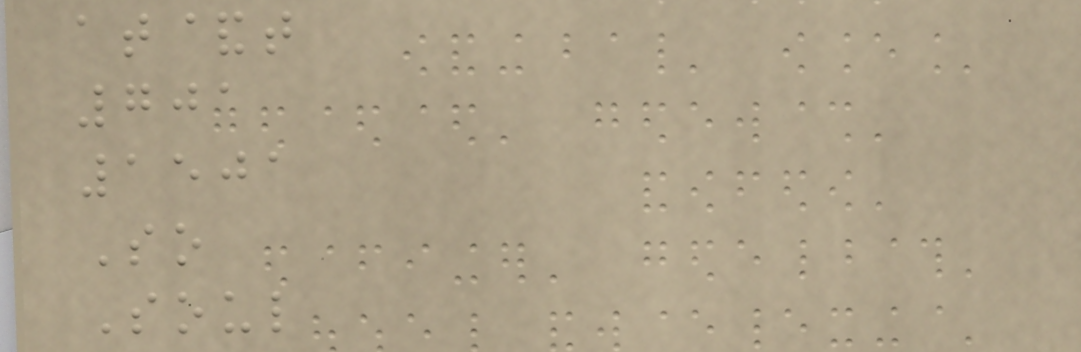at&t
701
1501
So
Soul
